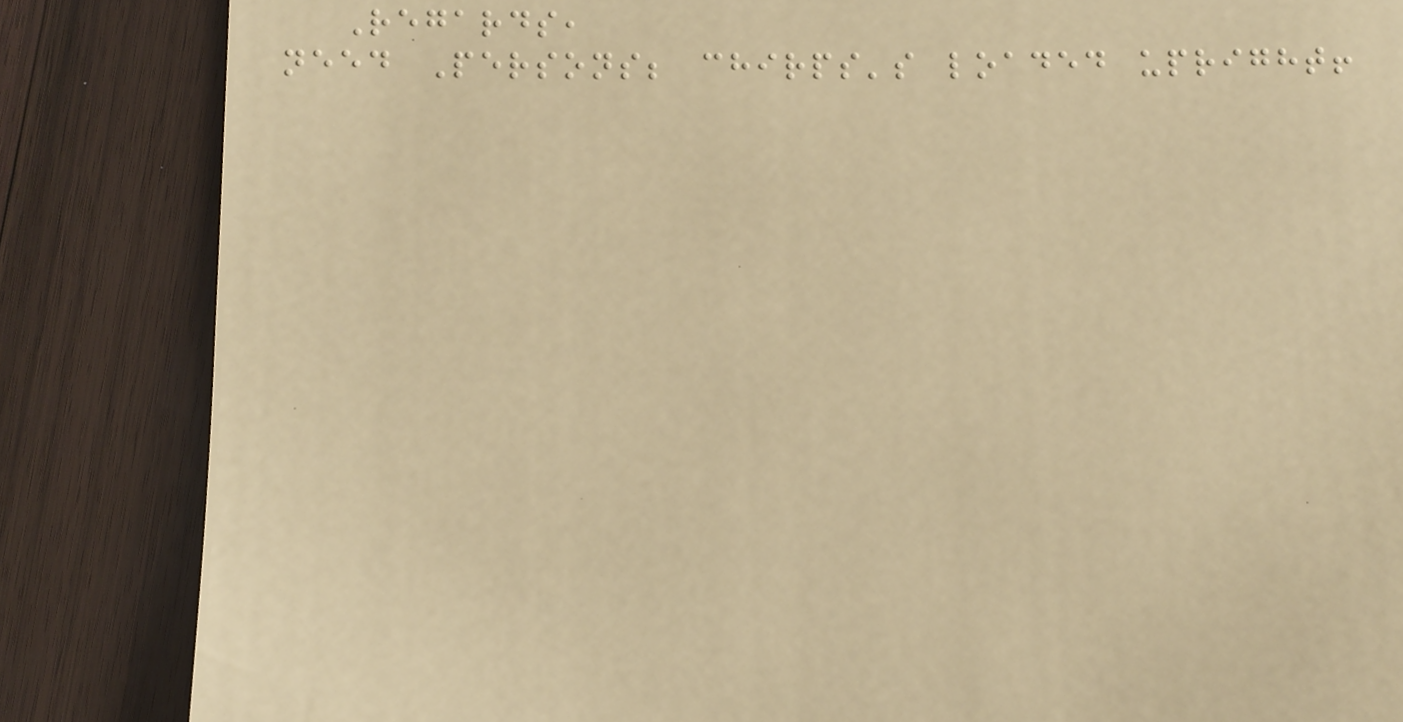Regards,
need Persons; chirps's loaded upright!
